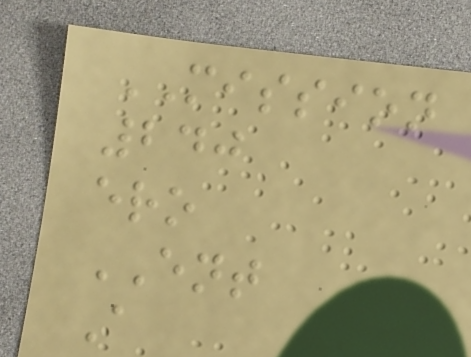MISSION
240
ero
ENT
A
